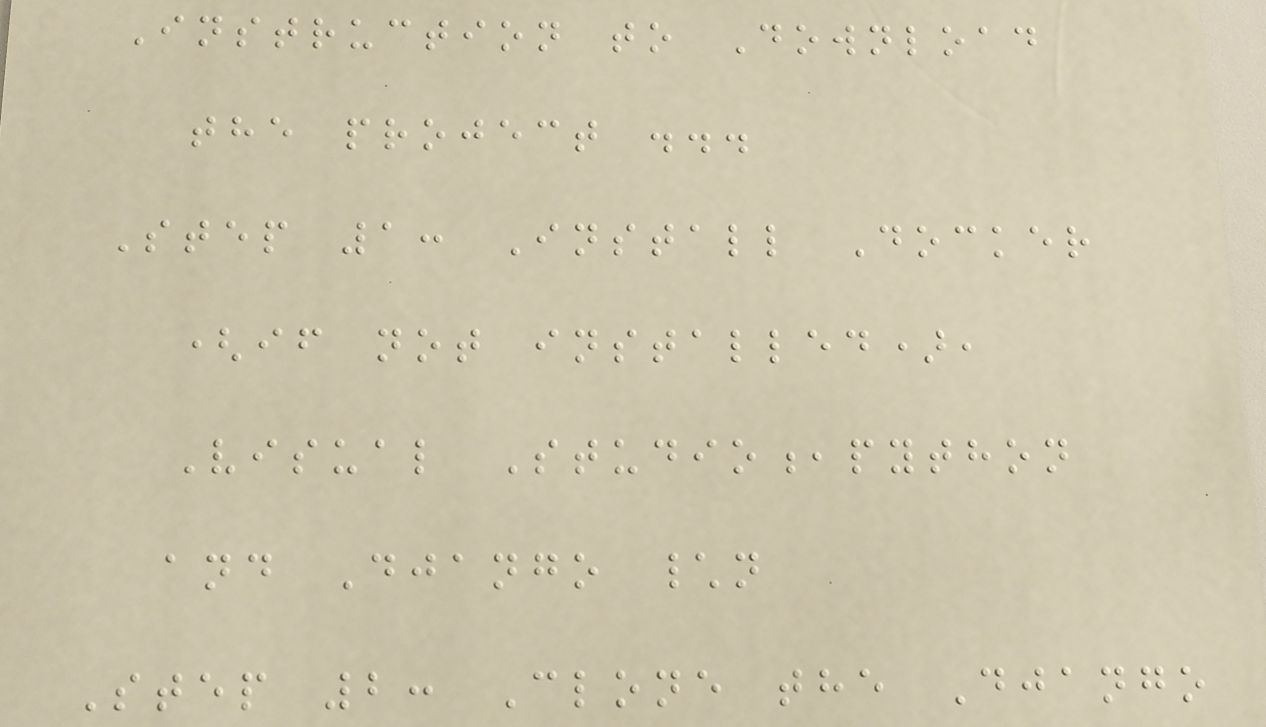Instruction to Download
the project ...
Step 1: Install Docker
(if not installed),
Visual Studio,python
and Django \n
Step 2: Clone the Django
